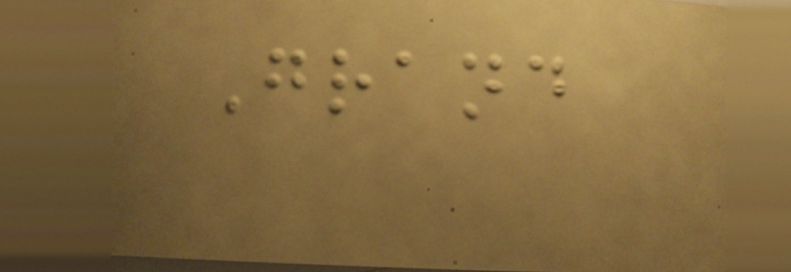Grand
